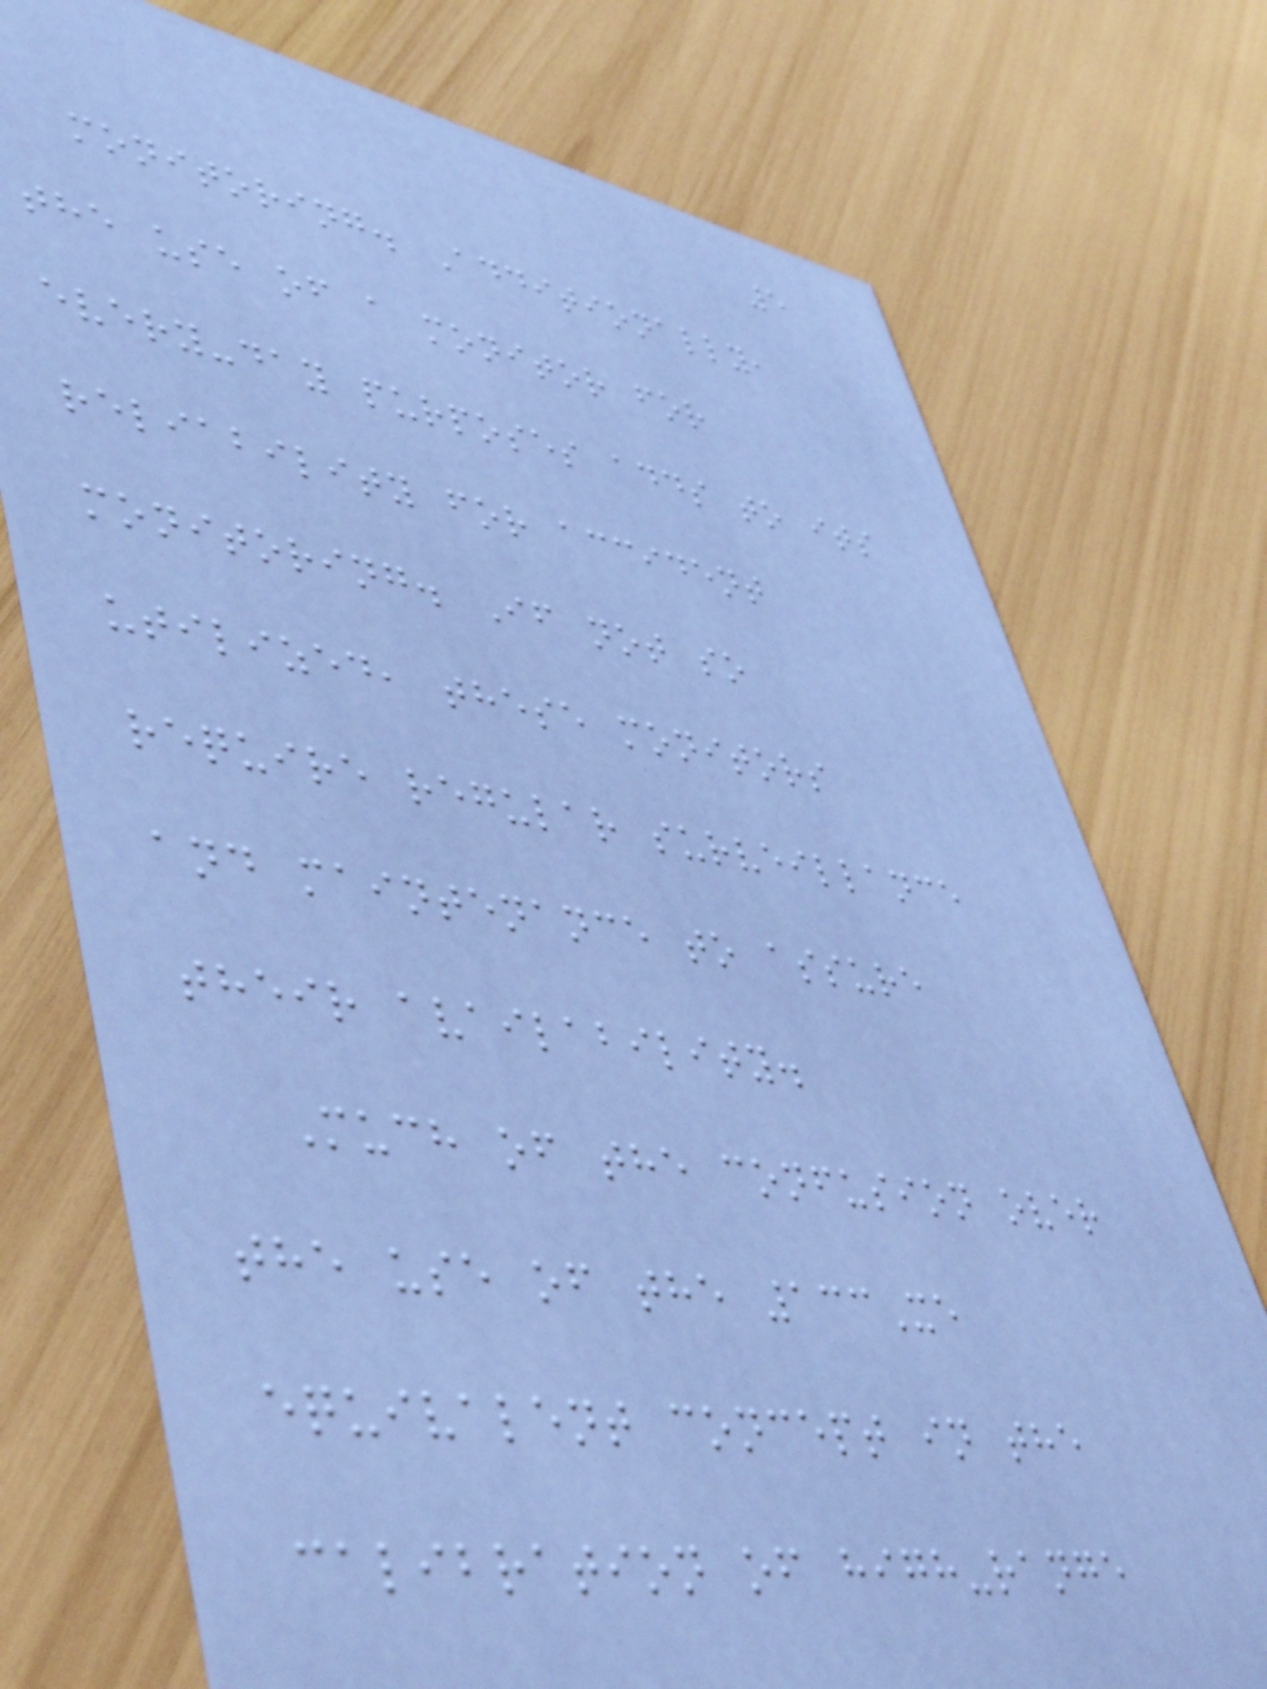5
monitoring. Additionally,
the use of a monitor for
every-day purposes adds to its
reliability for accident
monitoring. If not so
utilized, these monitors
require regular surveillance
and maintenance to assure
their availability.
Much of the confusion over
the use of the 133Xe
equivalent concept in the
calibration of high-range
